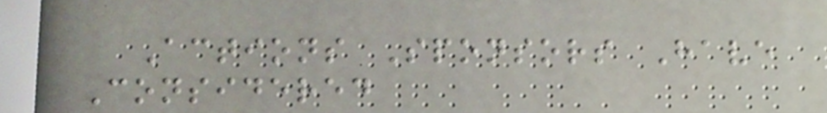Actions Sponsors Have
Considered
